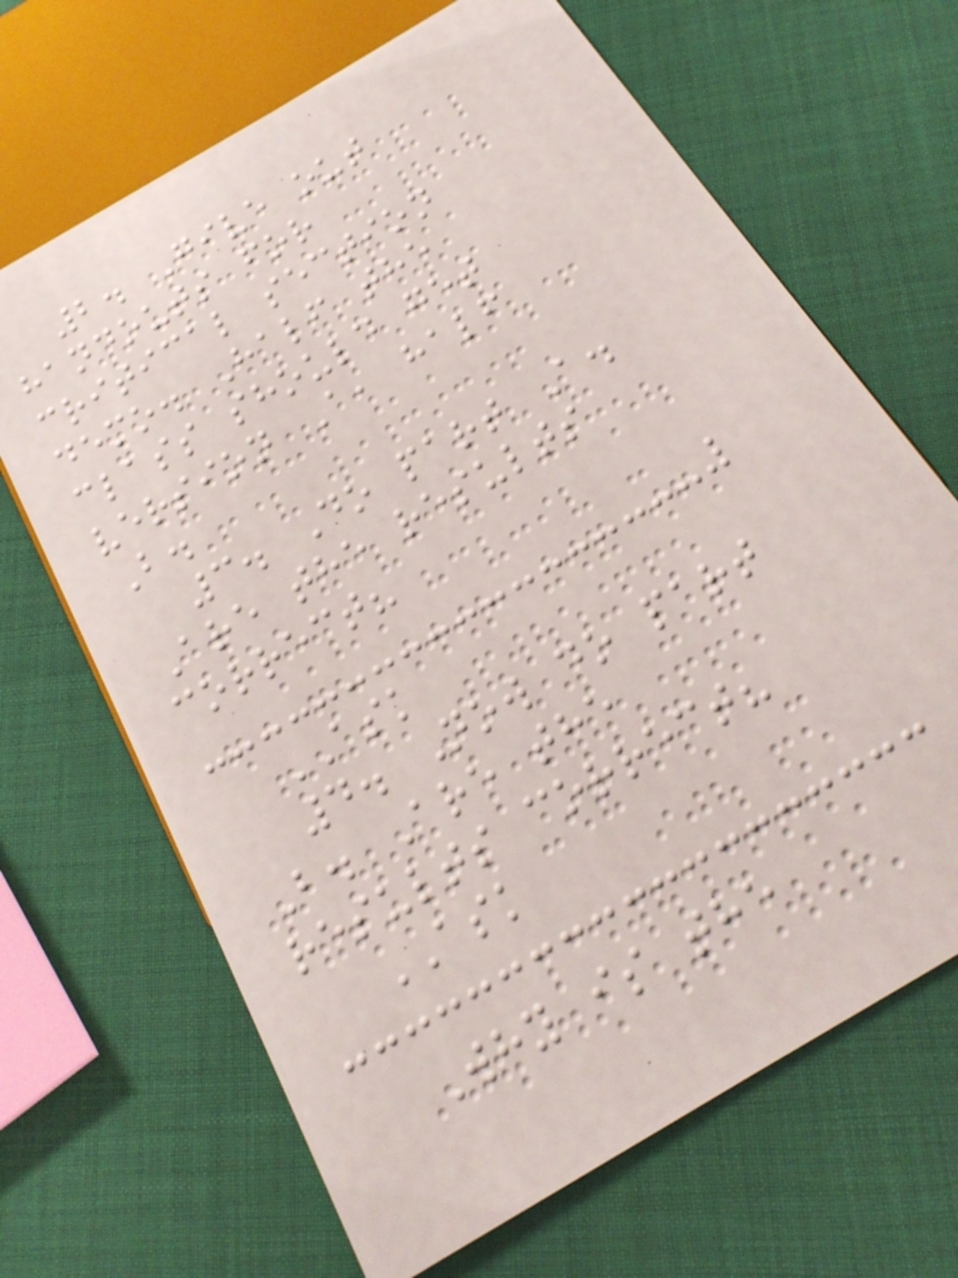2. Give out
handouts for
critical section
demo. Half the
class should get
version A, half
B.
3. Do part A.
Are the results
correct?
ASK
4. Now do part
B. Are the
results correct?
ASK
Why is the
